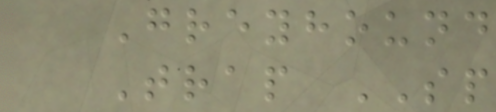Greyhound
Trap SP
